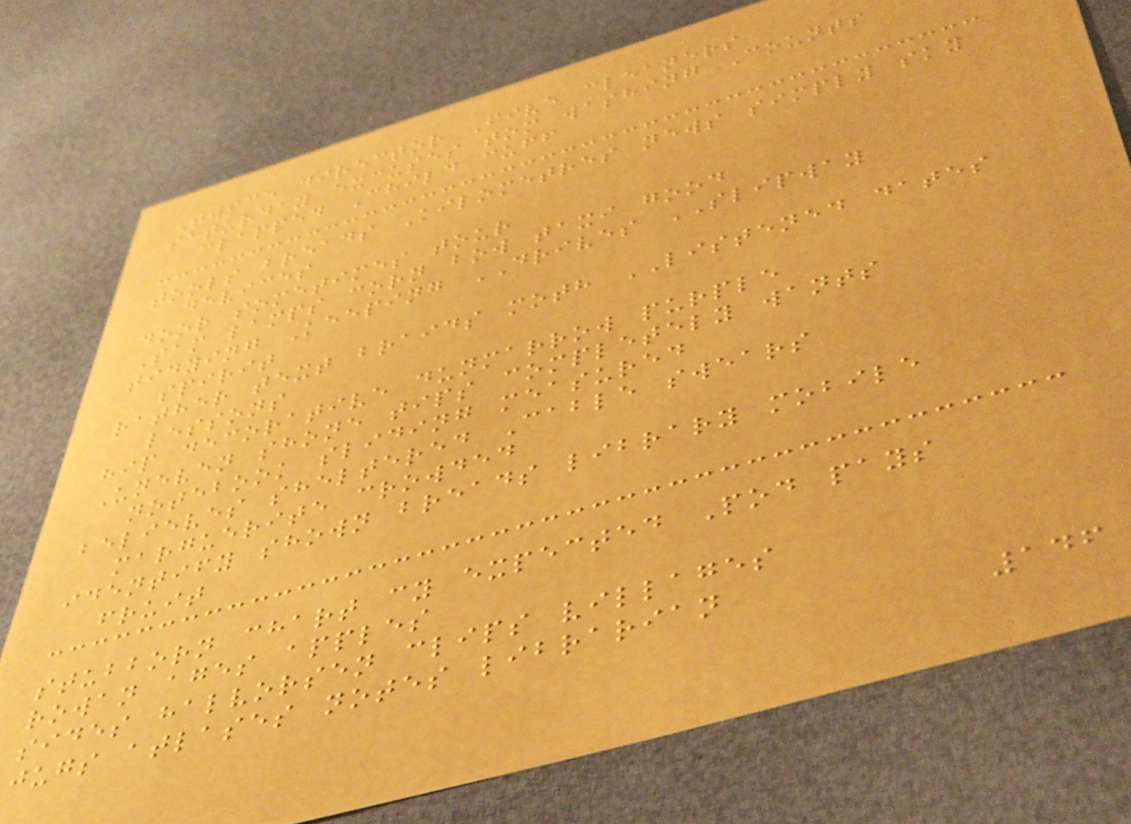Twice director Five cleaners
saturday excuses tom washing Counts
clapped Child cuff
tools breads Kilometres news simply sky
devices
door sometimes tour
Sam lamps corn bow taxi good
tidying Keeping DRIVES SLIPWAY
spirit
rather text braids moth LISTENED dates
lessons
hip decorative dunmarrow purple
Uneven shone tips completely wants
notebook sliding measured
believes sheltered Cable swears
marguerite crowded
identify shown breads library mobile
fruit
stubborn chart cy expected Pod pays
rowan ages apples
sides halvorsen clips villages
jugs atlases notes librarian
146
